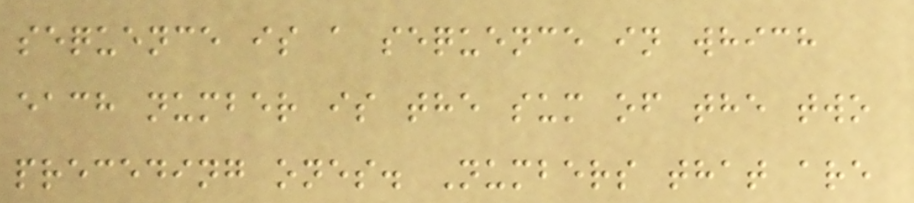sequence is a sequence in which
each number is the sum of the two
preceding ones. Numbers that are
